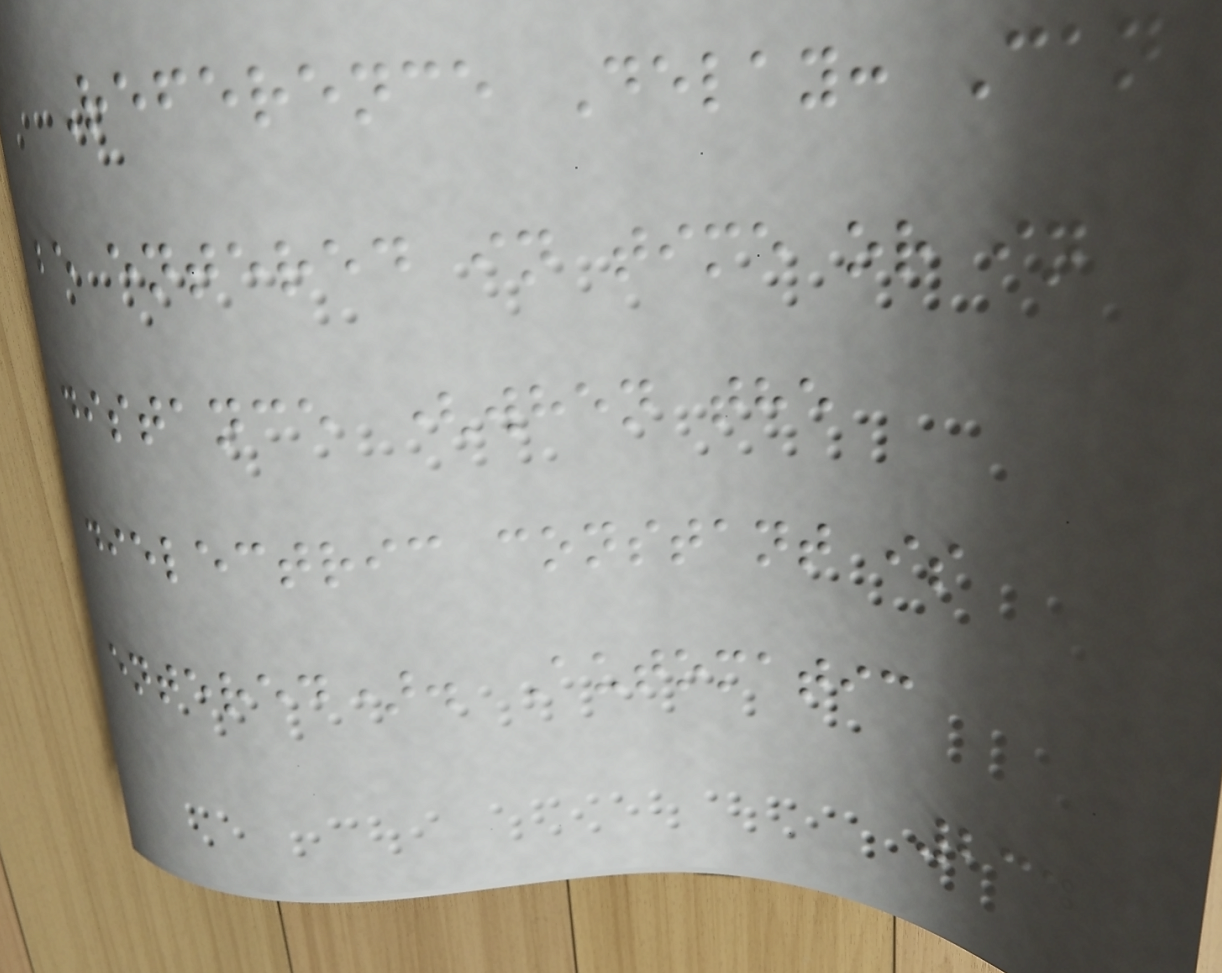Reference Delay: Can
be entered in time or in
distance (when the
dielectric constant is
entered). Automatic
234
